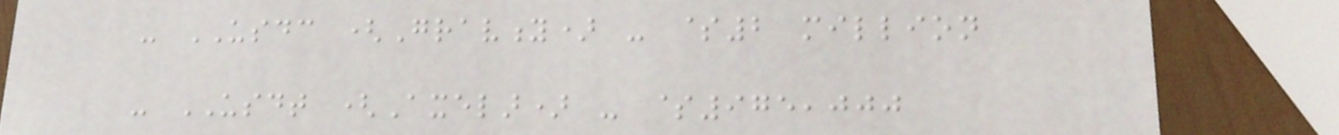- USDC (Gravity) - $2 million
- USDT (Axelar) - $975,000
